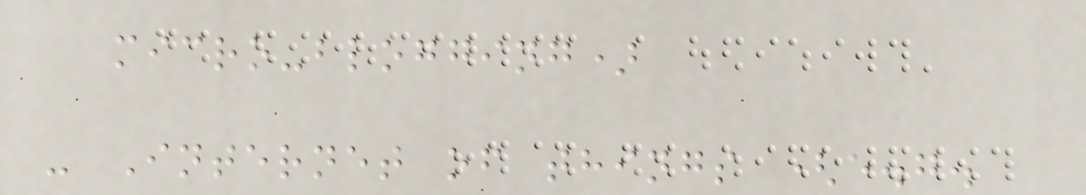micro-blogging)
- Internet of things (e.g.
